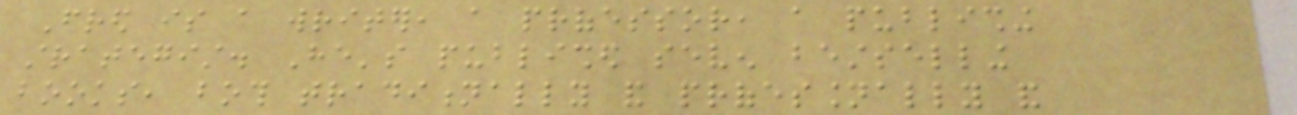Fred is a writer, a professor, a publishing
strategist. He's published seven bestselling
books, both traditionally and professionally and
